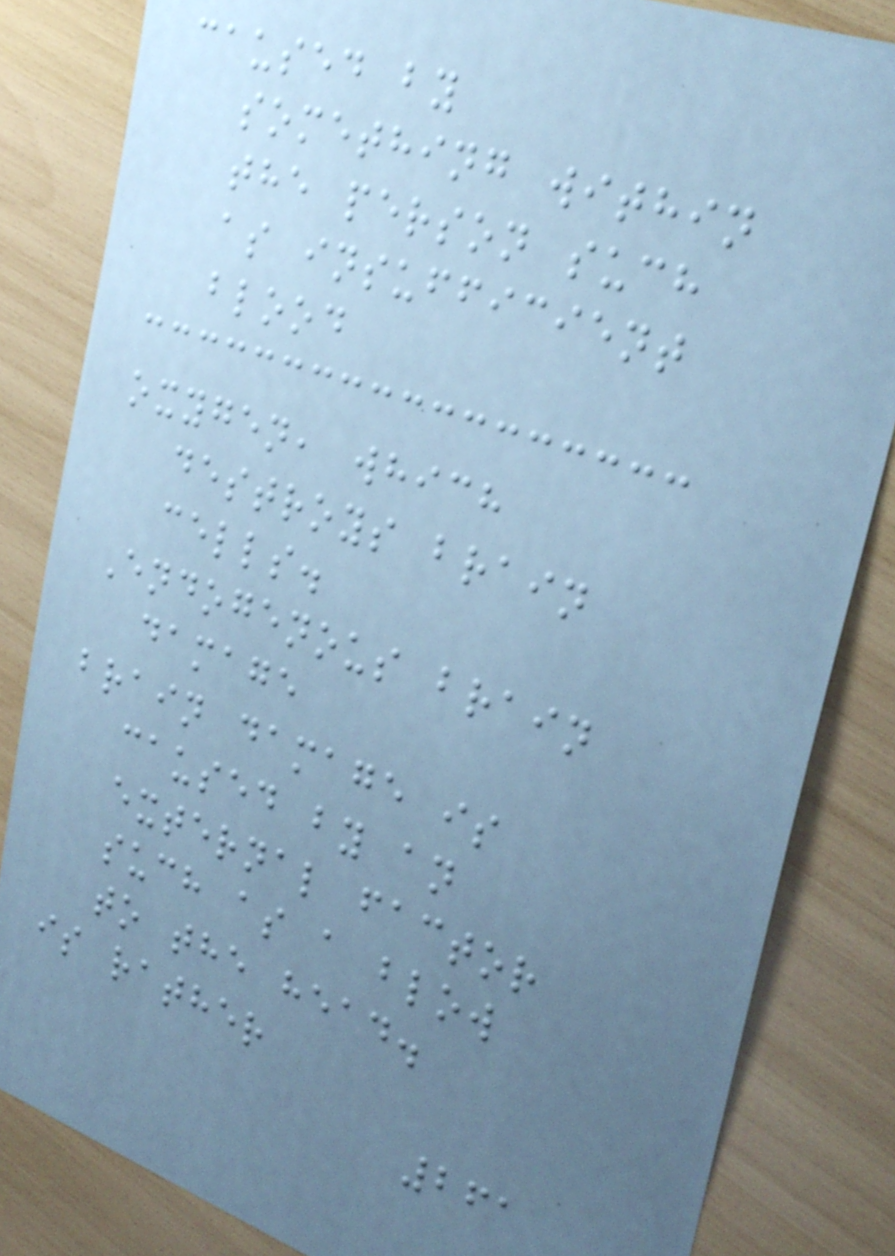caused by
something within
the person such
as insufficient
blood
oxygen, which
destroys brain
cells.
Endogenous brain
damage
brain damage is
caused by an
external factor
such as a blow
to the head.
is rather
261
